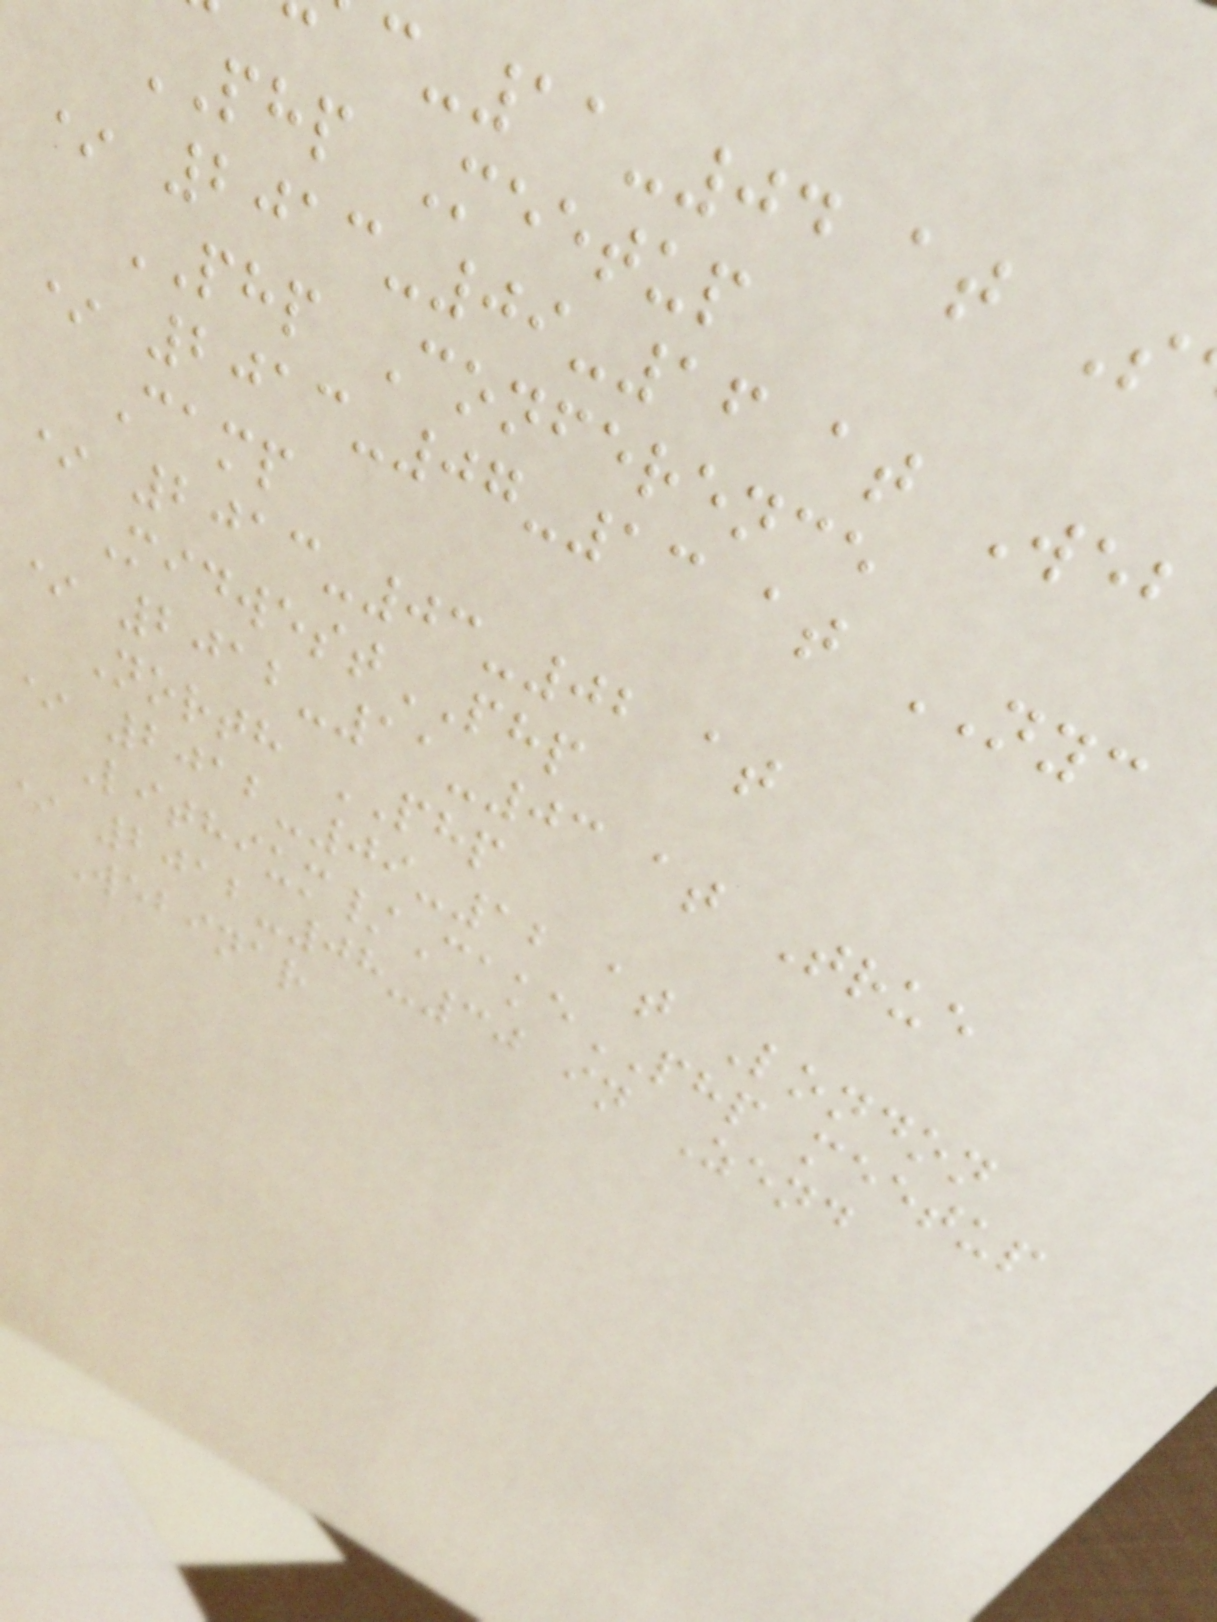-11-04 at S
PHP Meetup
* 2013-09-16 at Web
PHP Conference
* 2013-07-13 at NYC
Camp
* 2013-03-02 at
MidwestPHP
* 2012-11-03 at True
North PHP
* 2012-09-12 at London
Lithium/CakePHP meetup
* 2012-08-30 in Zend
Webinar
